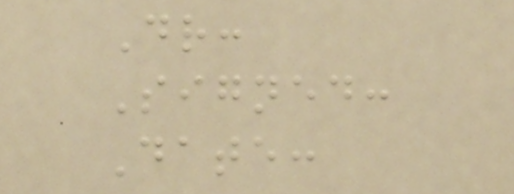Dr:
Signed:
Date:
